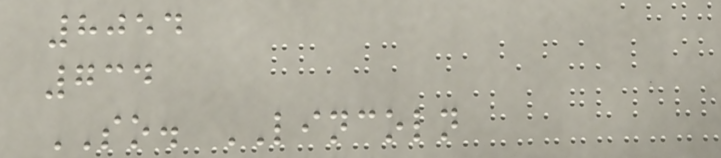8054
734
SO. LINCOLN
